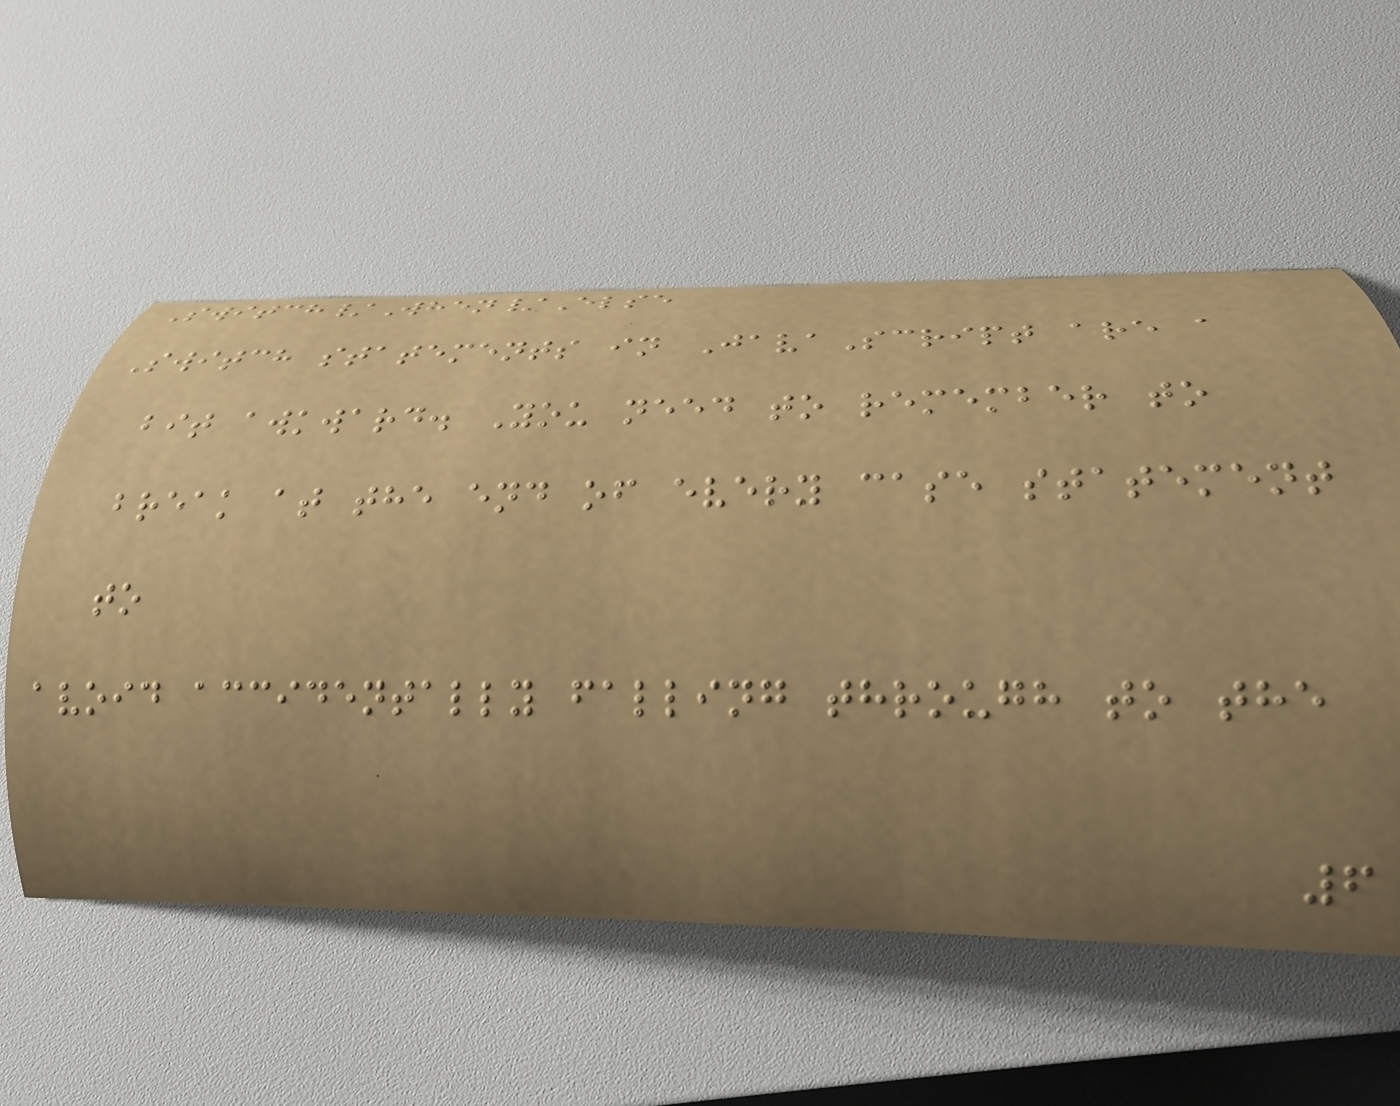Switch/When/Else
Switch statements in JavaScript are a
bit awkward. You need to remember to
break at the end of every case statement
to
avoid accidentally falling through to the
6
